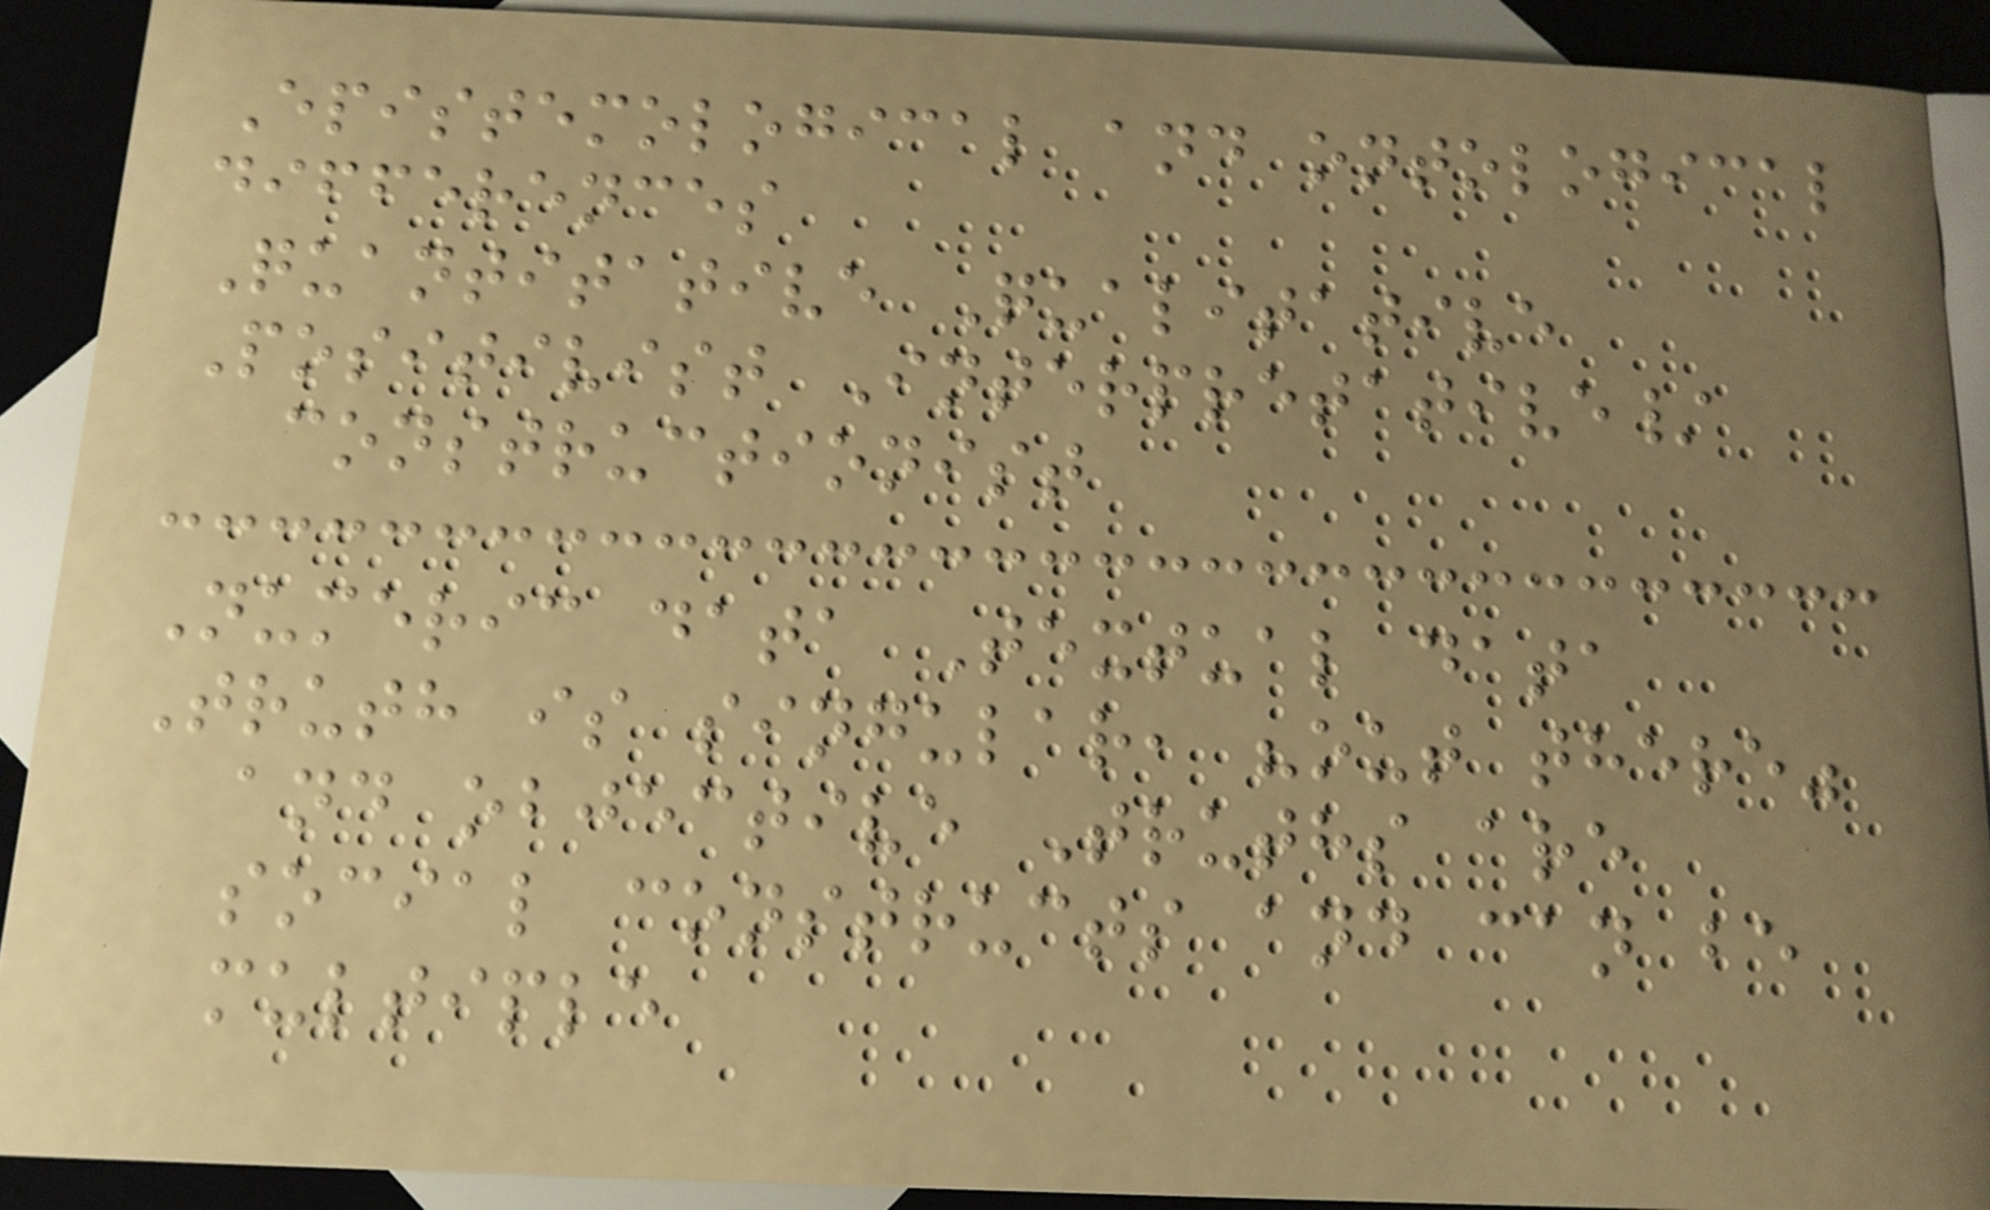Epistemological and ontological
differences
Quantitative Qualitative
Positivist Interpretative/
constructionist
Numeric data Textual data
Truth is singular, "out there"
and objective Truths are
social constructs and can be
multiple
